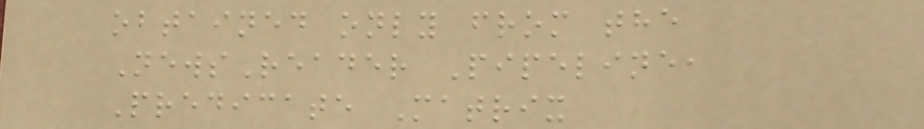obtained only from the
NewsReader Pipeline,
Predicate Matrix
